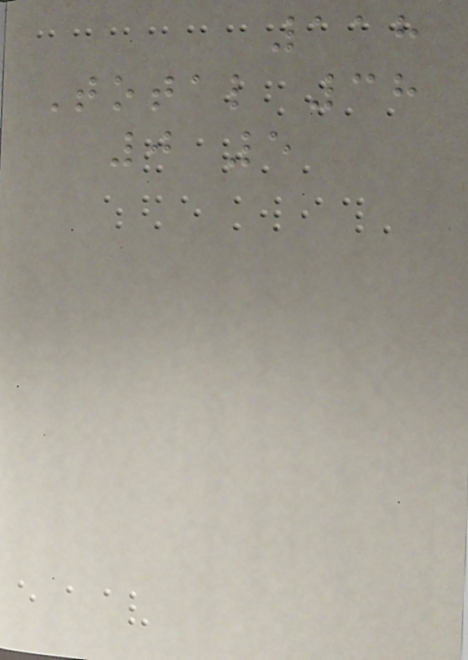118
Total 38
0 5
